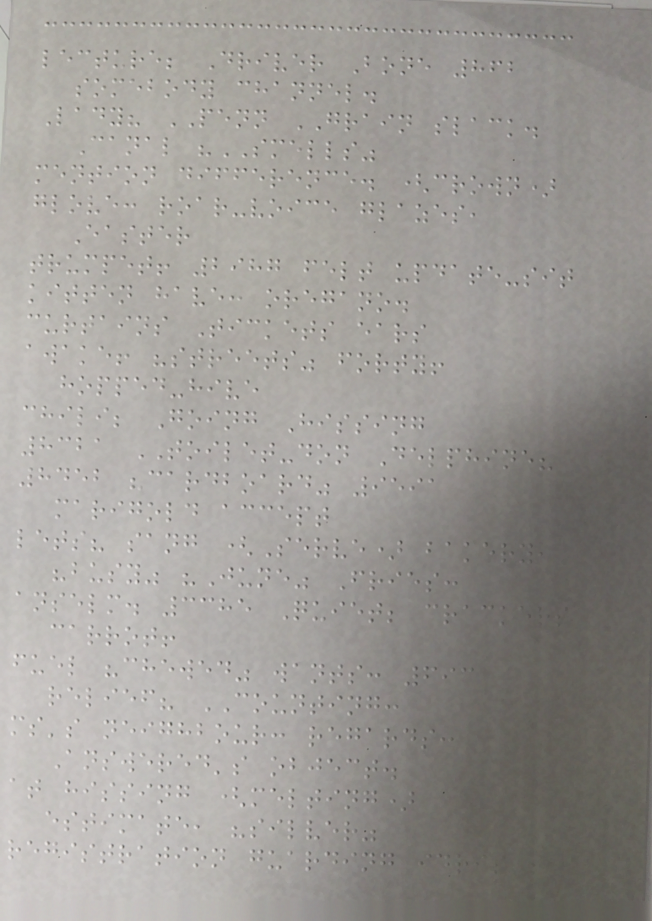lecture; Driver Bone 862
somebody channel.
Lady? PENN GRAIN slack.
Canal "SMELLS"
mention difference. (crown)
glove: roar-voice glazes,
Easter
trumpet! 2987 felt update-sit
kitten have: oregano.
curtains Tickets ears
awake! "streets" forty!
hopped-hive
chili; Going Hissing
8321 TOILET-don Delphine?
8452 "cardboard" 9591
marigold accept
lets? sang (Serve) bakery,
"busy" "June" Fries:
anselm. 3385 Quiet; crackers
carrot!
fuel "chewed" wants: 693
relief? COUNTING:
ms's neighbour: regards:
Answered's object.
at hissing (melting)
estimate, "silver"
registration guarding idris's
